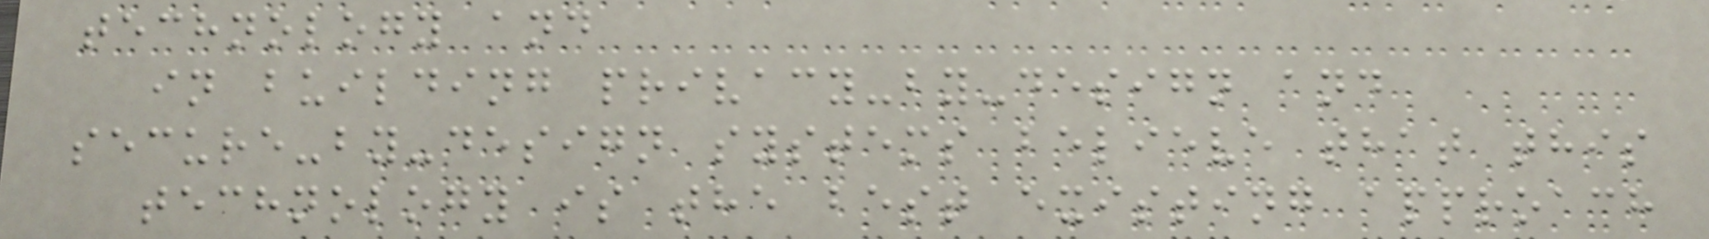technology and
in building privacy-by-design and
secure-by-design systems believe that this
technology is the best existing approach
